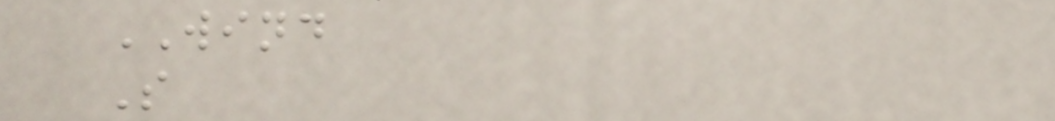WIND
S
